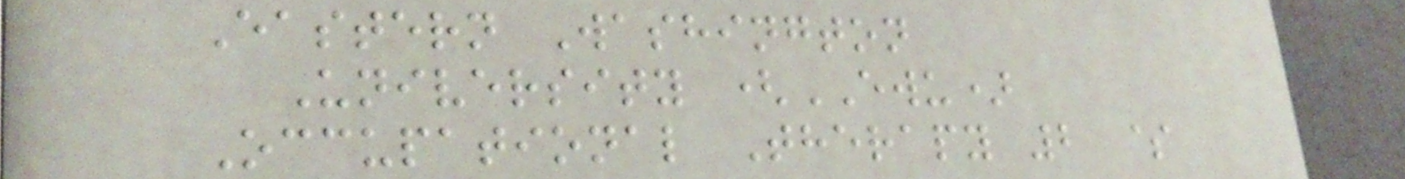Eastern Washington
University (EWU)
Occupational Therapy 2 $
